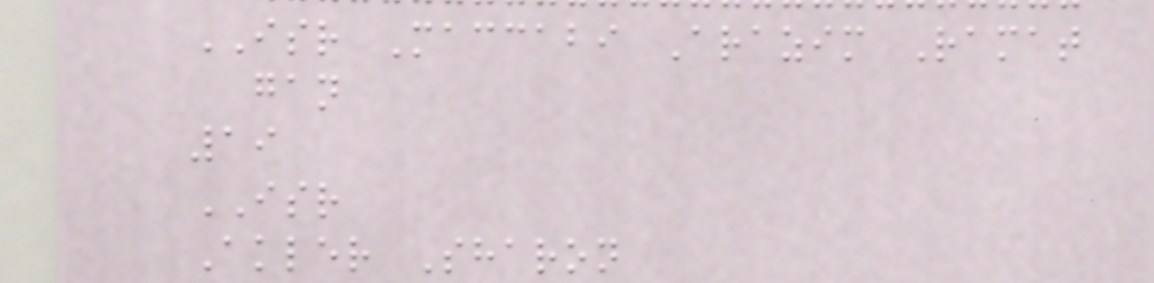ISR Maccabi Arazim Ramat
gan
19
ISR
Akler Sharon
